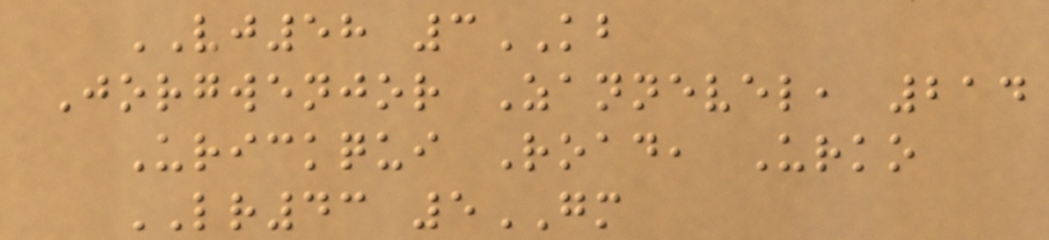VJ58 3KB
Jorgwenjor Zannevel, 214
Urickqui Road, Urko
LR43 5GM
